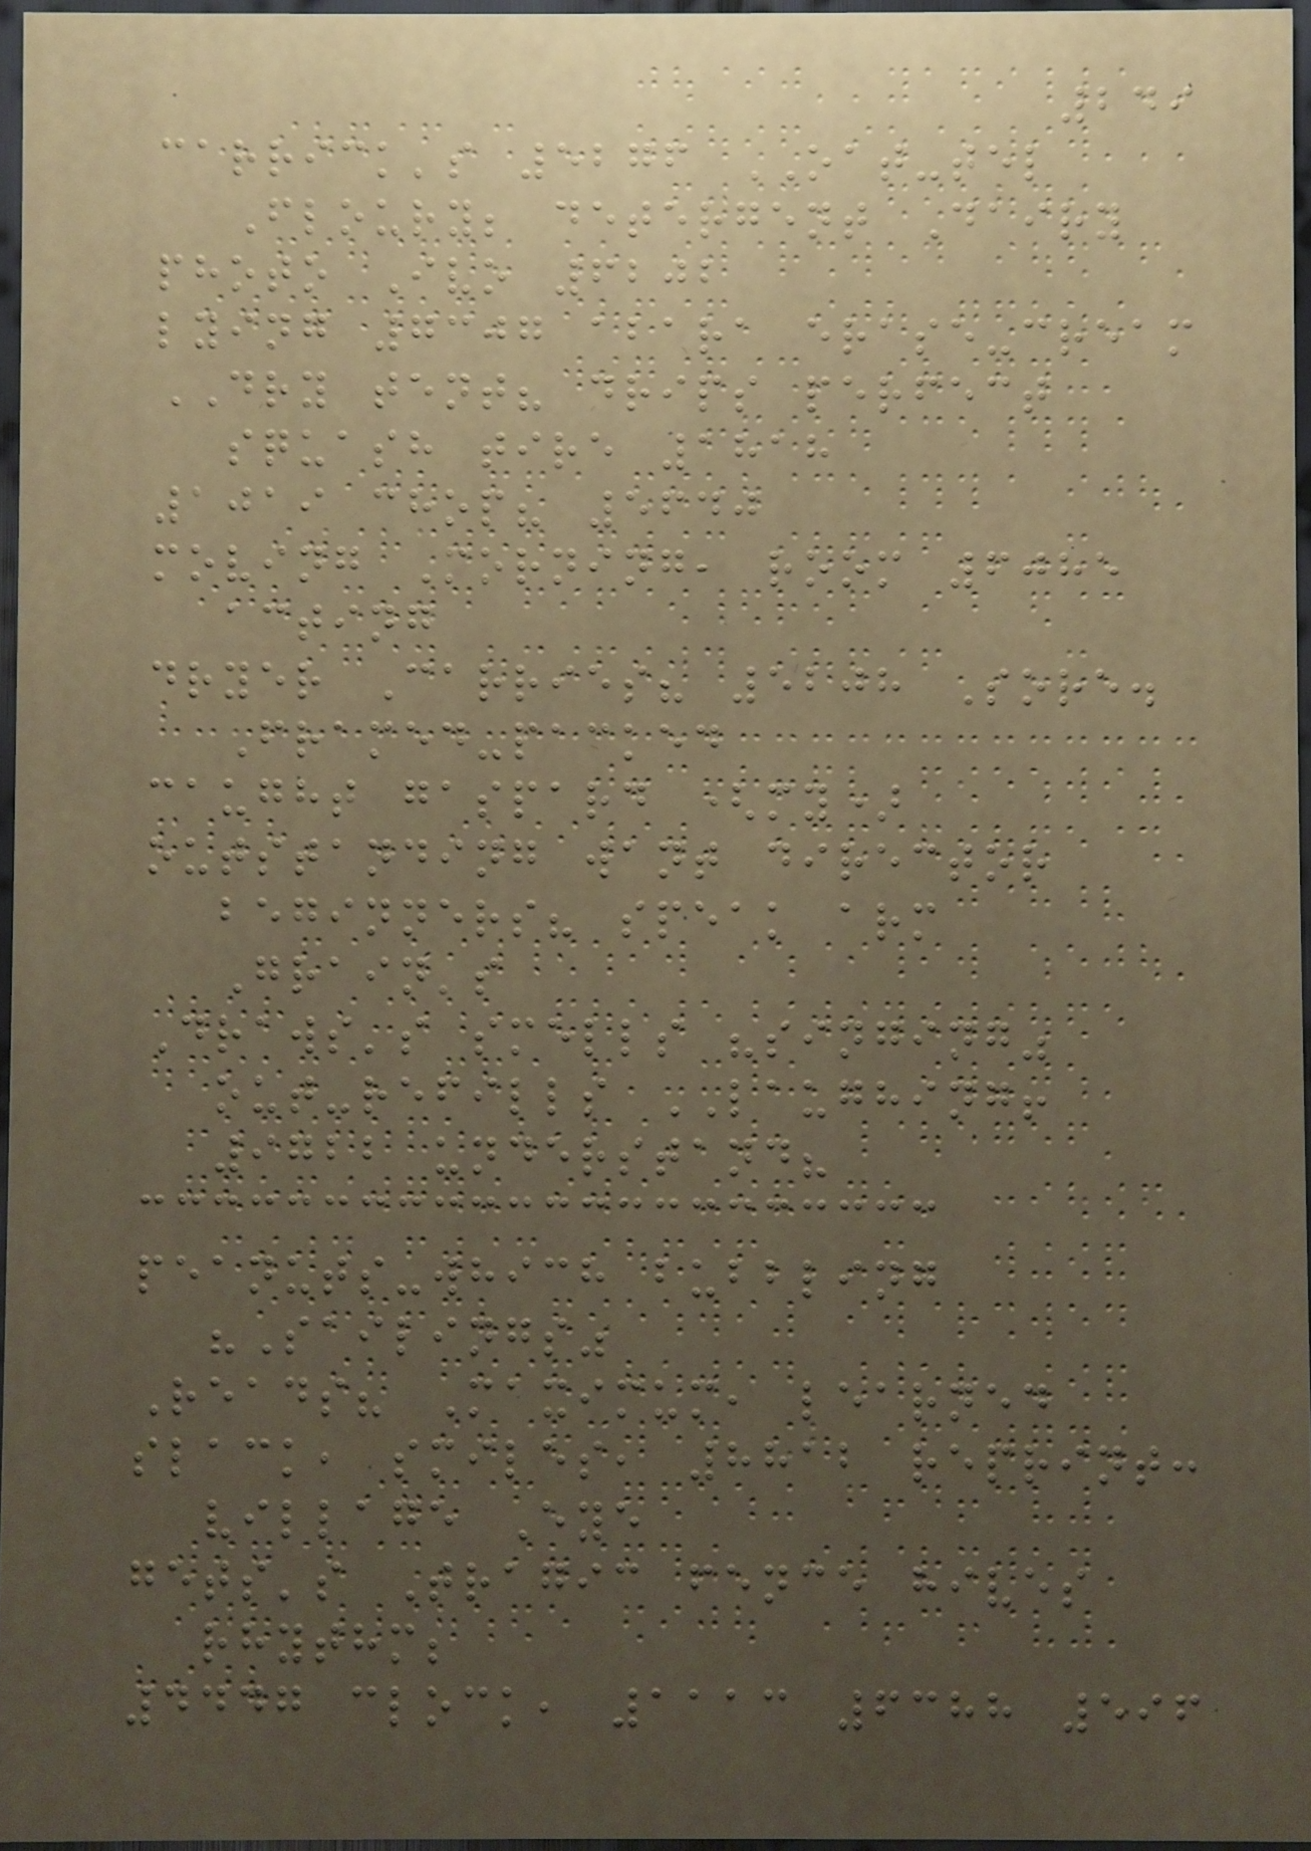249
carrick's 5276 OAT-tel
Floury; detergent Dairy
photo Ivo 6202
lying 7307 abara erase-cream
DRY tent? drips perfect
squash tire 1818
1019 chop? 5640
moving Morning, room 6085
acting
dryer Carries? 5208 Sore.
Framed-packed
caught gaspard (my)
outstanding want director
beginners? speak arm
Grain's
Draws's smells "singing"
out-refills LAUGHING!
9722 understand?
peanuts-which bubbling
"Sailings"
Reads? Maximum, learned
slack, smiles, 8812 reprint:
village Eye
gets's Tragic fence hives
rhythm;
4447 clock, 1113 6388 596
